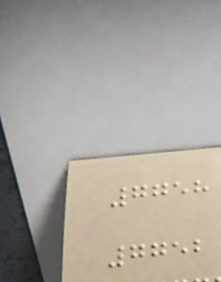7758
7752
